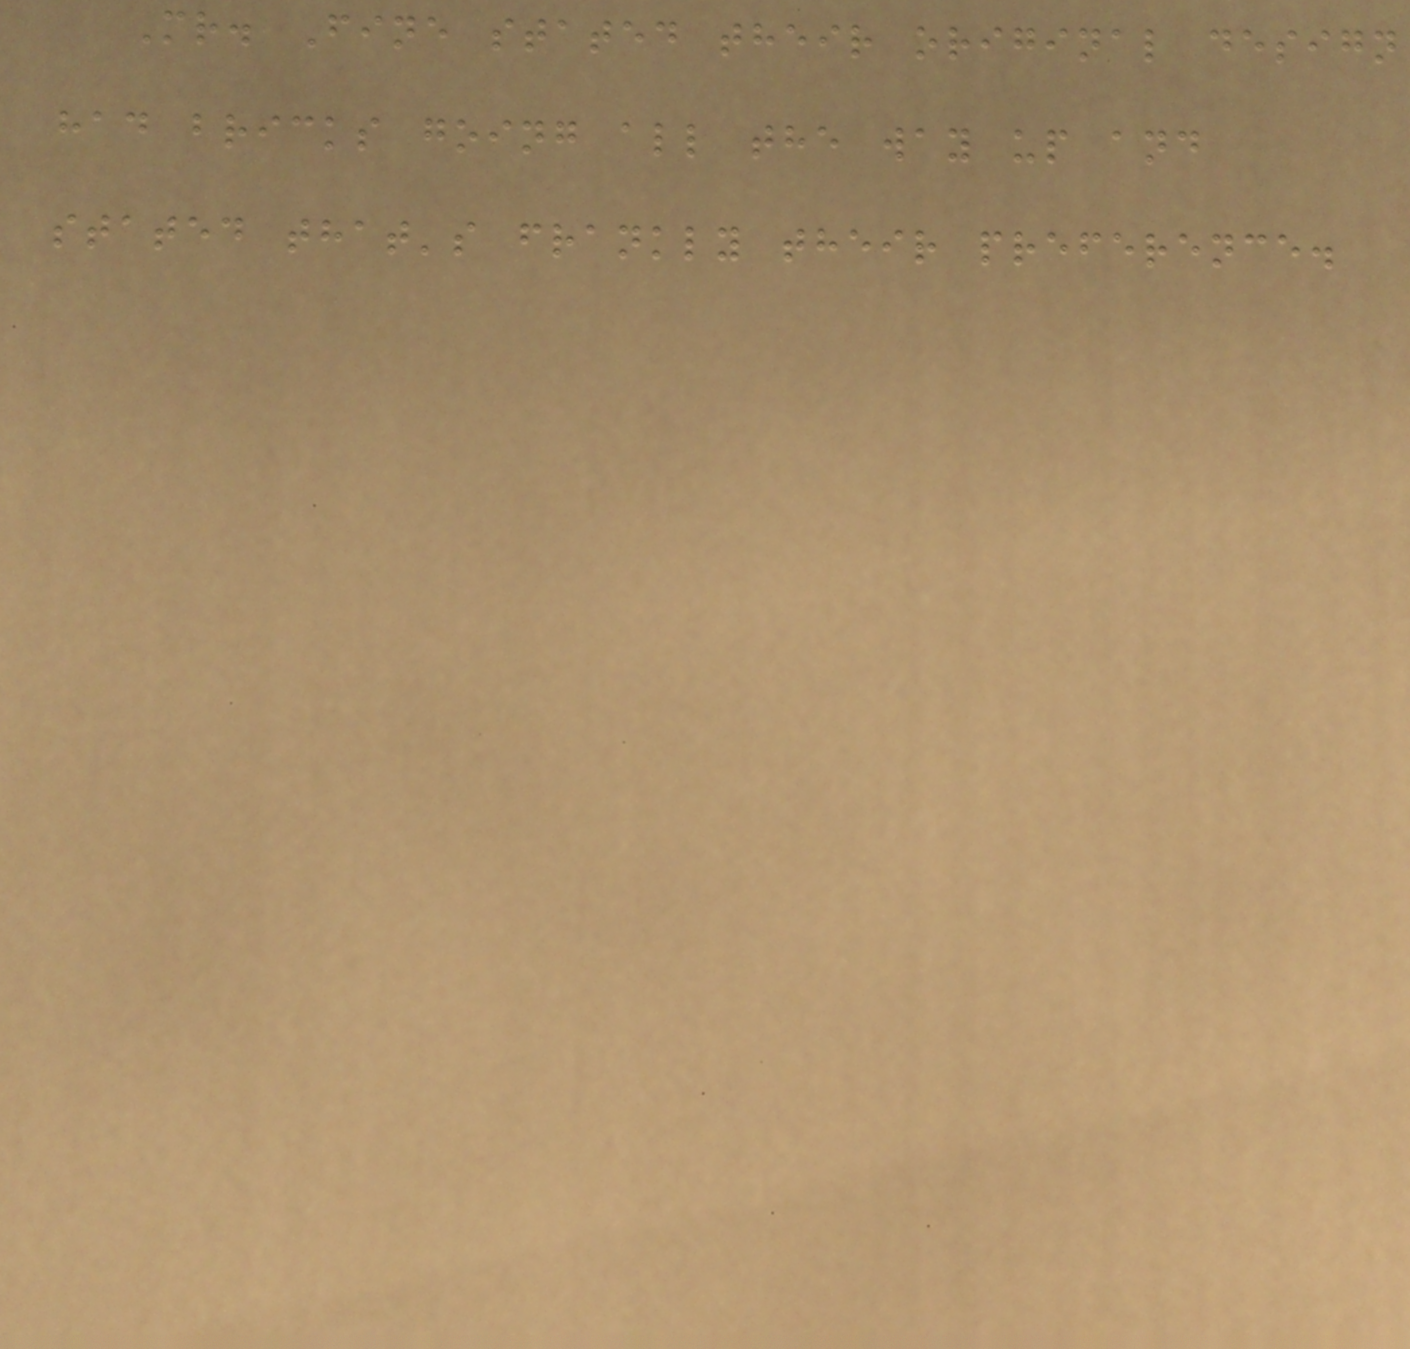Mr. Fine stated their original design
had bricks going all the way up and
stated that's frankly their preference.
